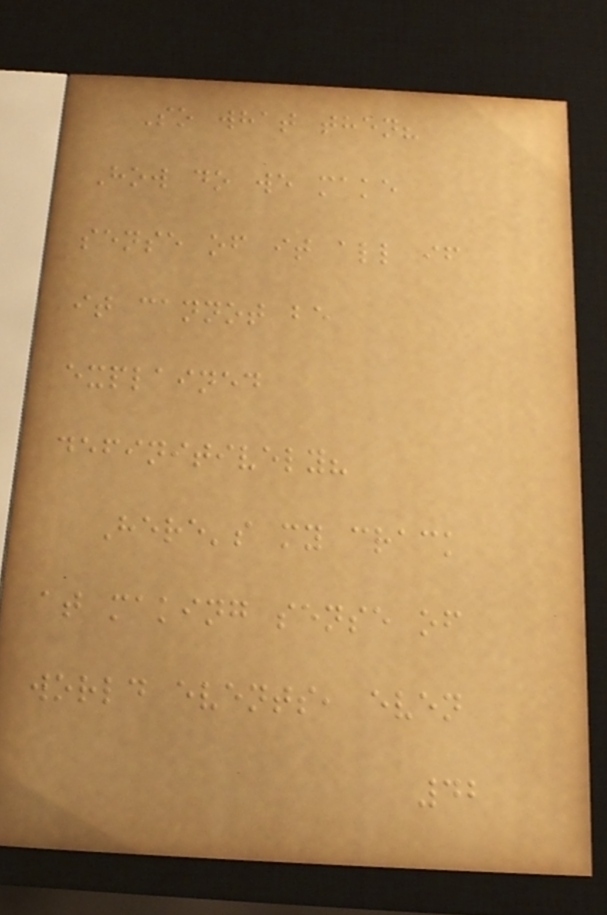So what then?
How do we make
sense of it all if
it cannot be
explained
definitively?
Here's my crack
at making sense of
world events, even
42
